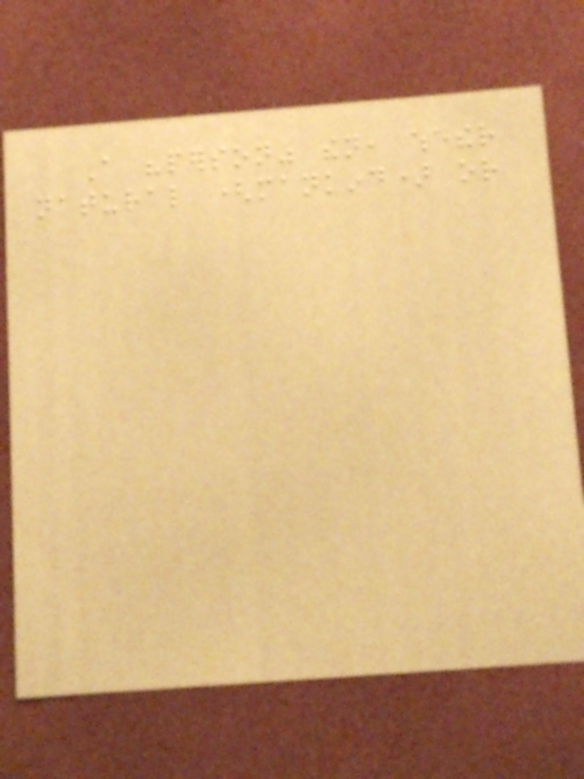A "person" then, whether
natural (mankind) or
